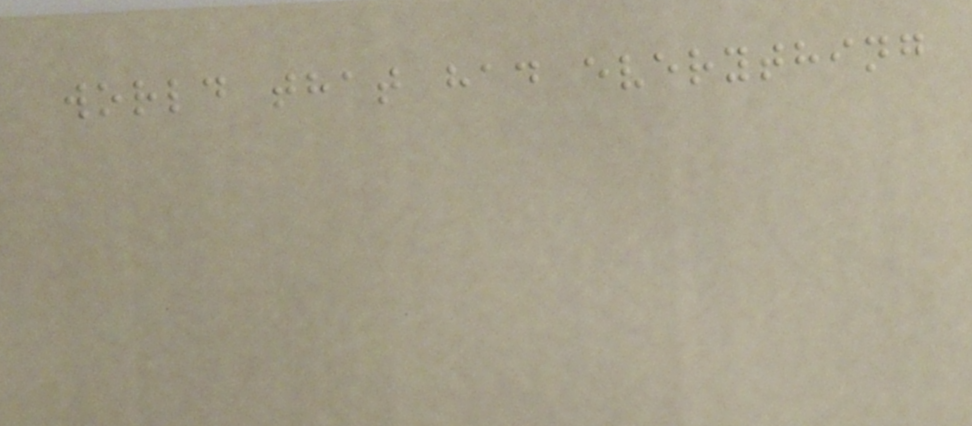world that had everything
